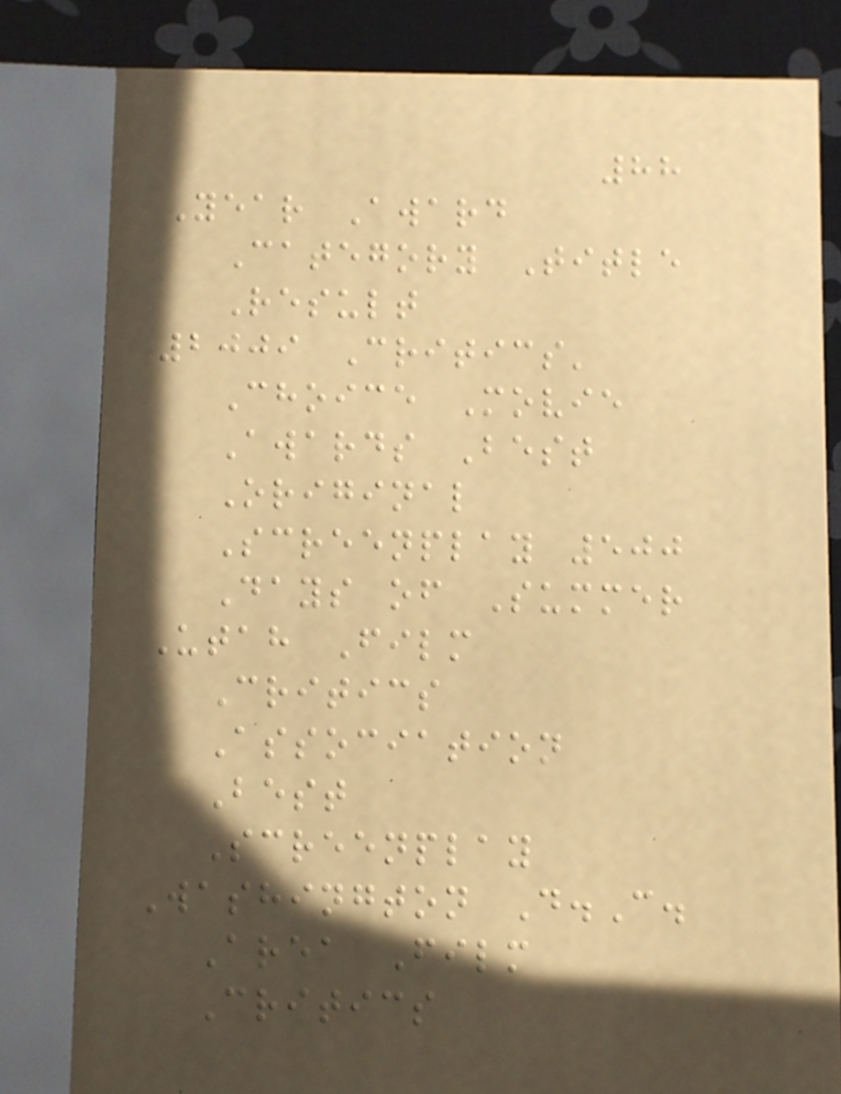88
Year Award
Category Title
Result
2009 Critics'
Choice Movie
Awards Best
Original
Screenplay 500
Days of Summer
Utah Film
Critics
Association
Best
Screenplay
Washington D.C.
Area Film
Critics
